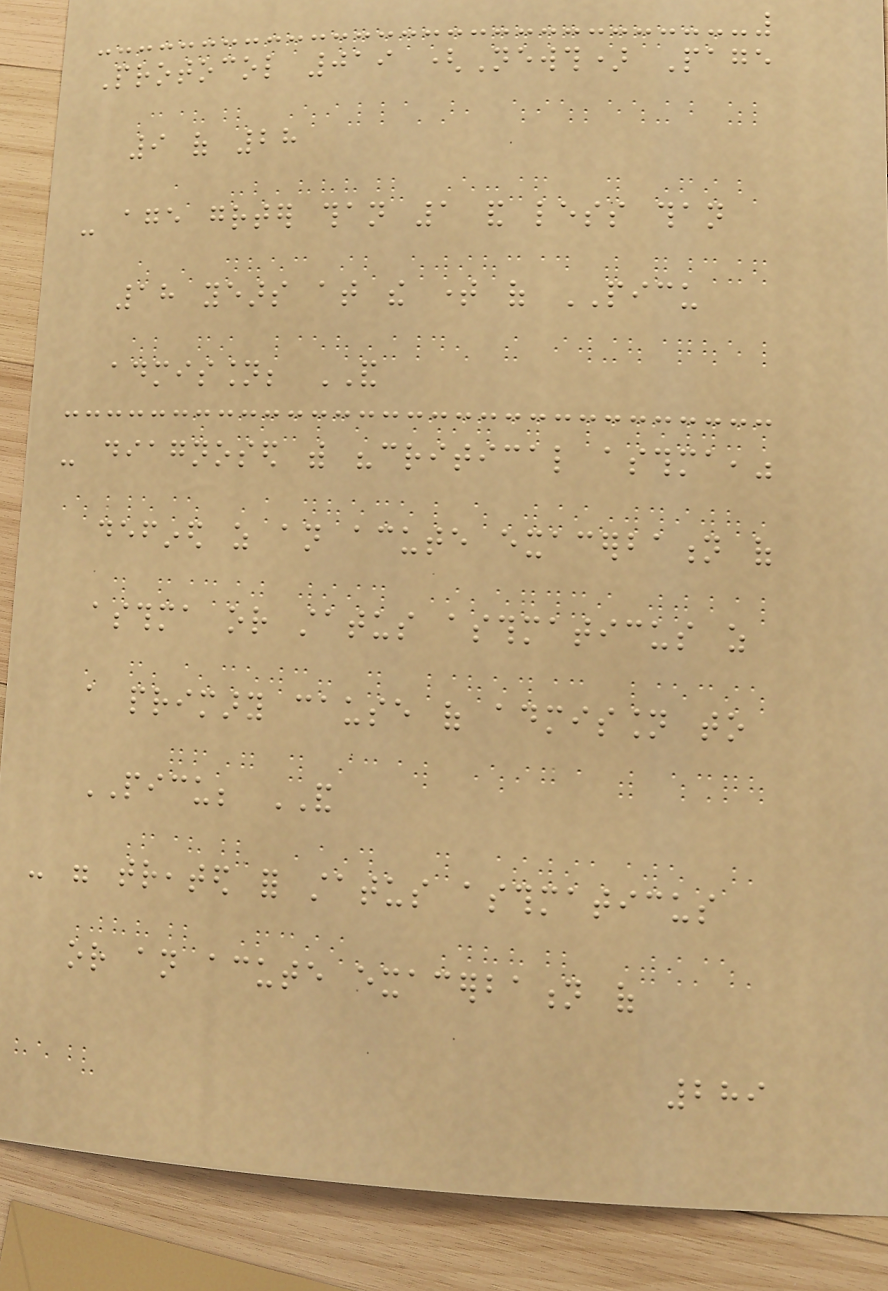Protocol 019 (Newth) Page
9 of 28
- age greater than 1 and less than
18 years at the time of PICU
admission; AND
- diagnosed with "critical asthma,"
defined as an acute exacerbation of
asthma or status asthmaticus as
a primary cause of admission to
PICU; AND
- were treated for status asthmaticus
or an acute exacerbation of
289
